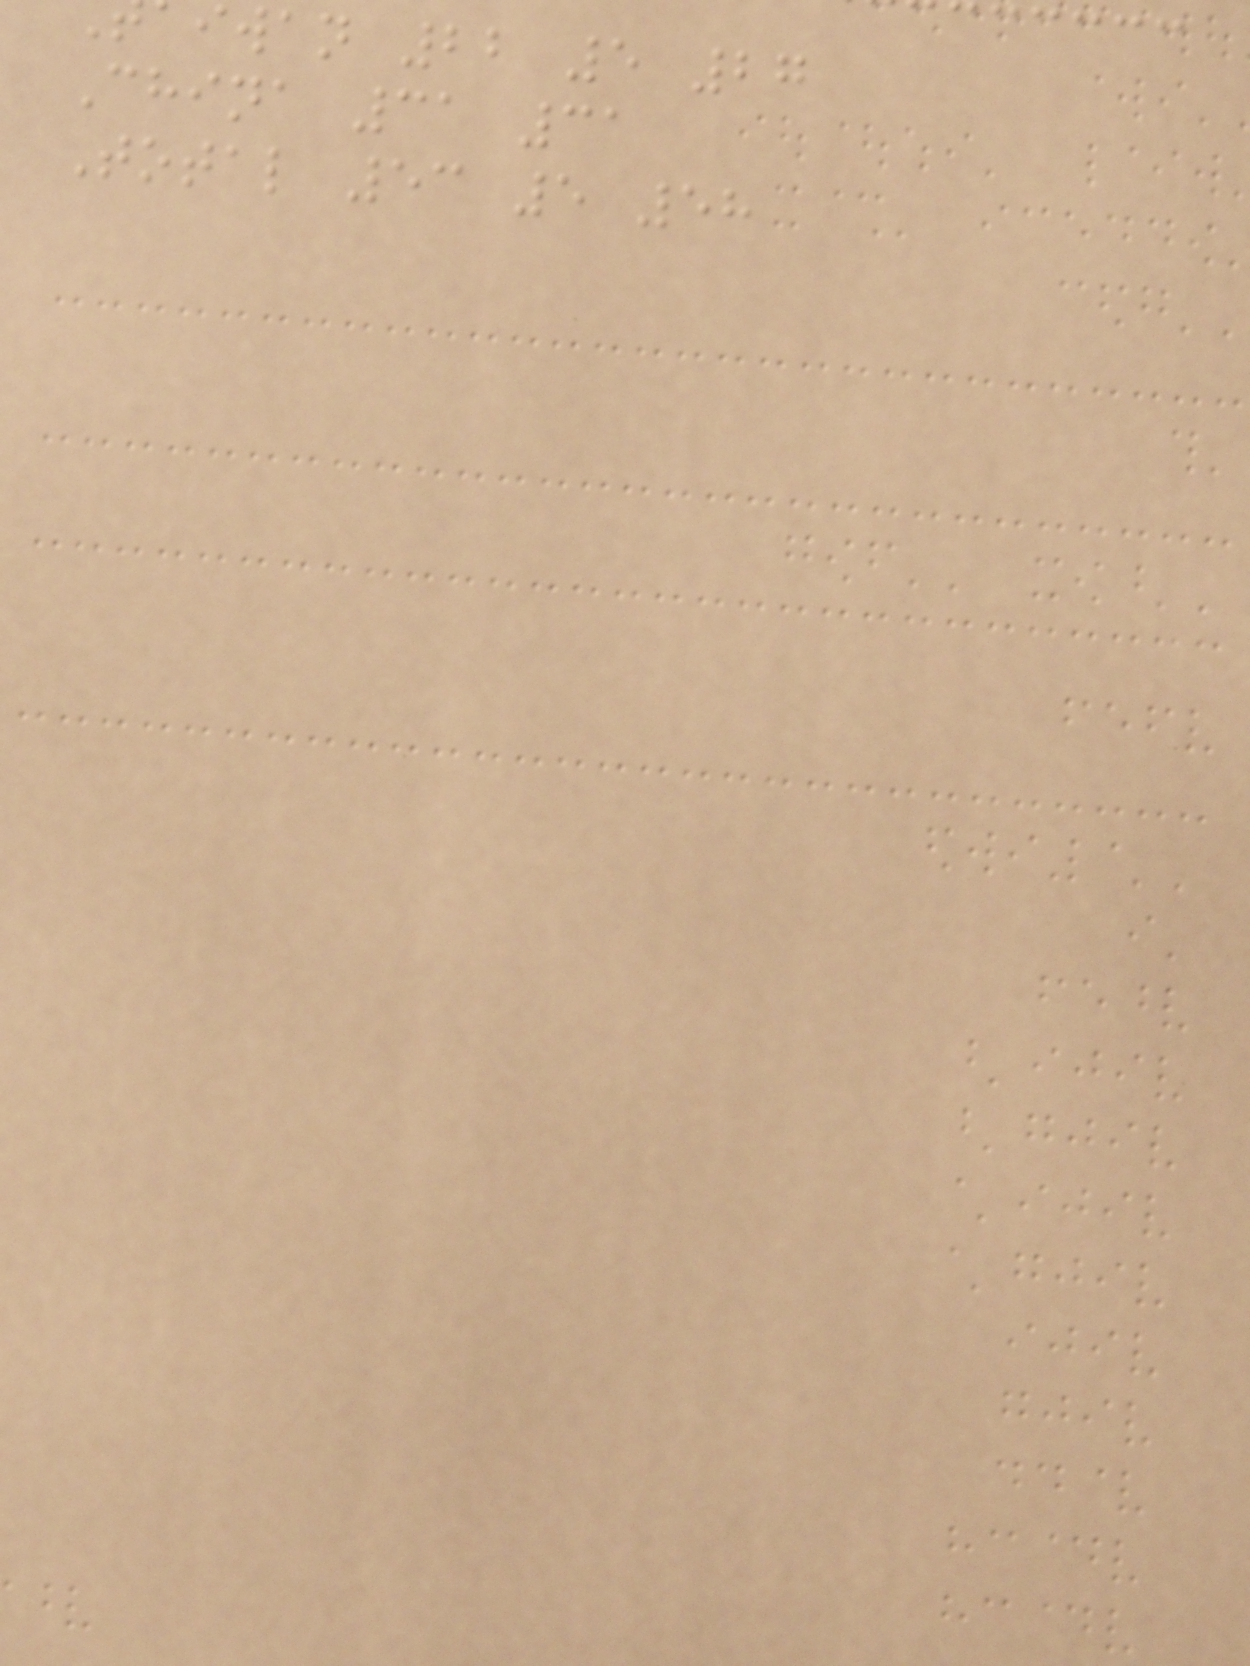iwan 22 5 27
China 31 31
Total 53 5 58
